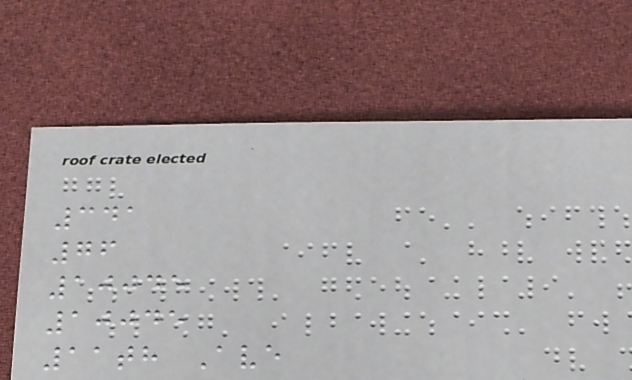341
76
10045
10045
11th Ave
